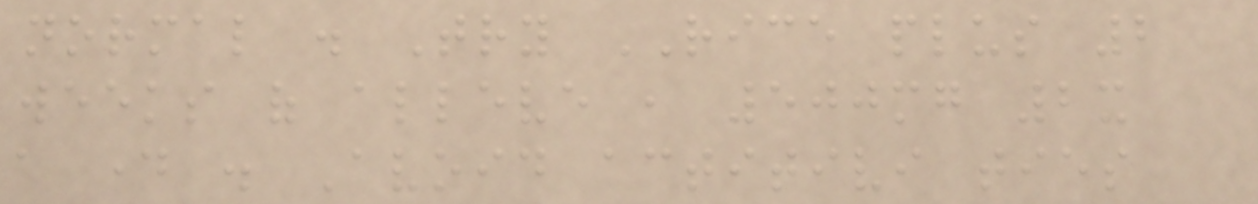normal . Try RICE plus 2
weeks of alleve , 500mg 2x
a day . Avoid actitivi ties
